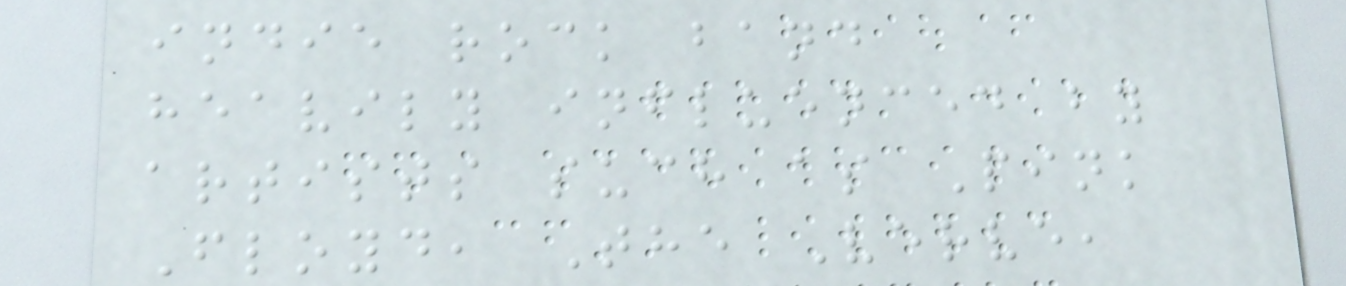indie rock band
heavily influenced by
artists such as Pink
Floyd, The Verve,
